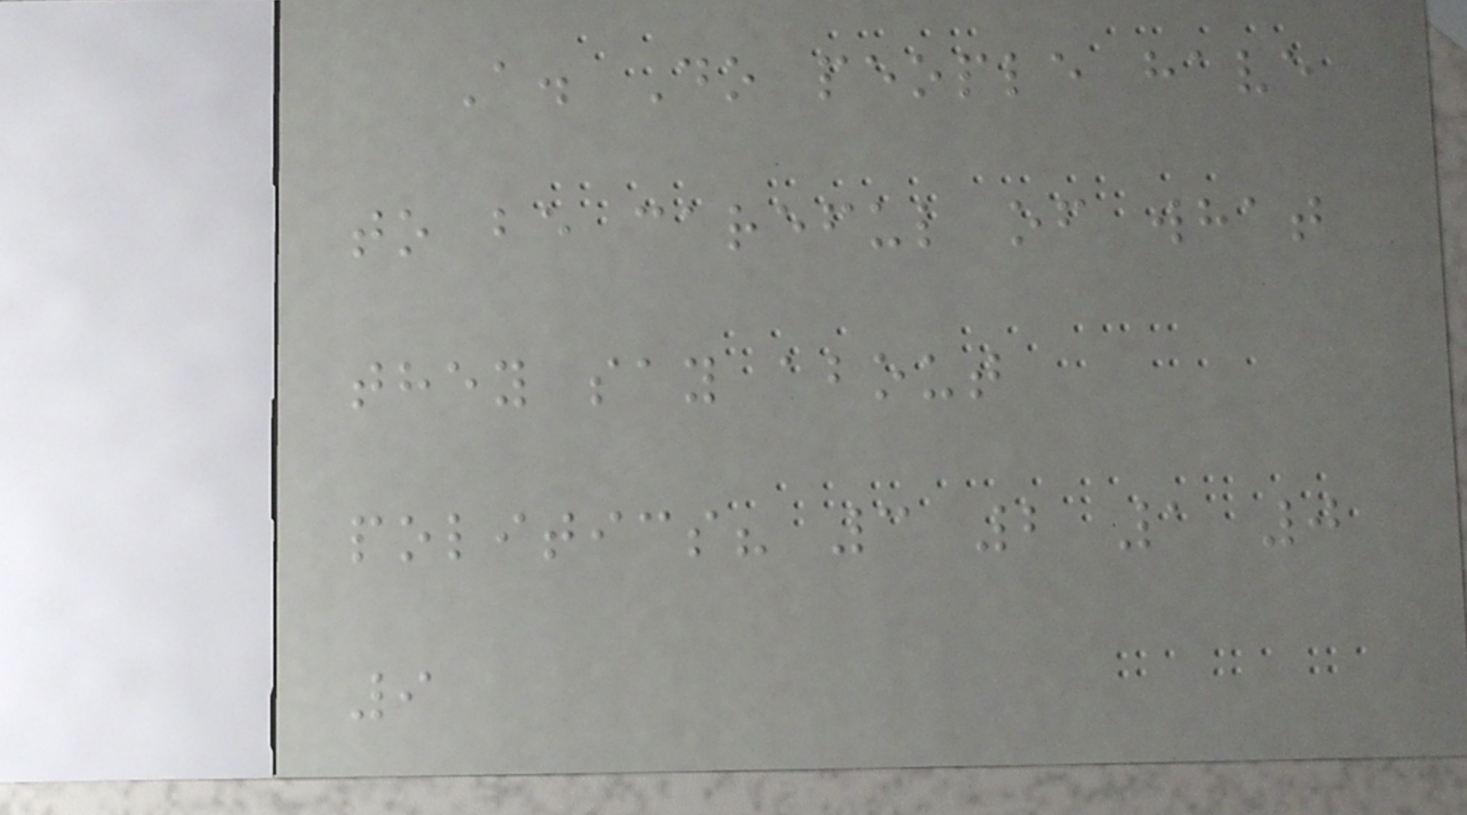A. Do people have
to be careful of what
they say about
politics? 3 2 1 0
9
